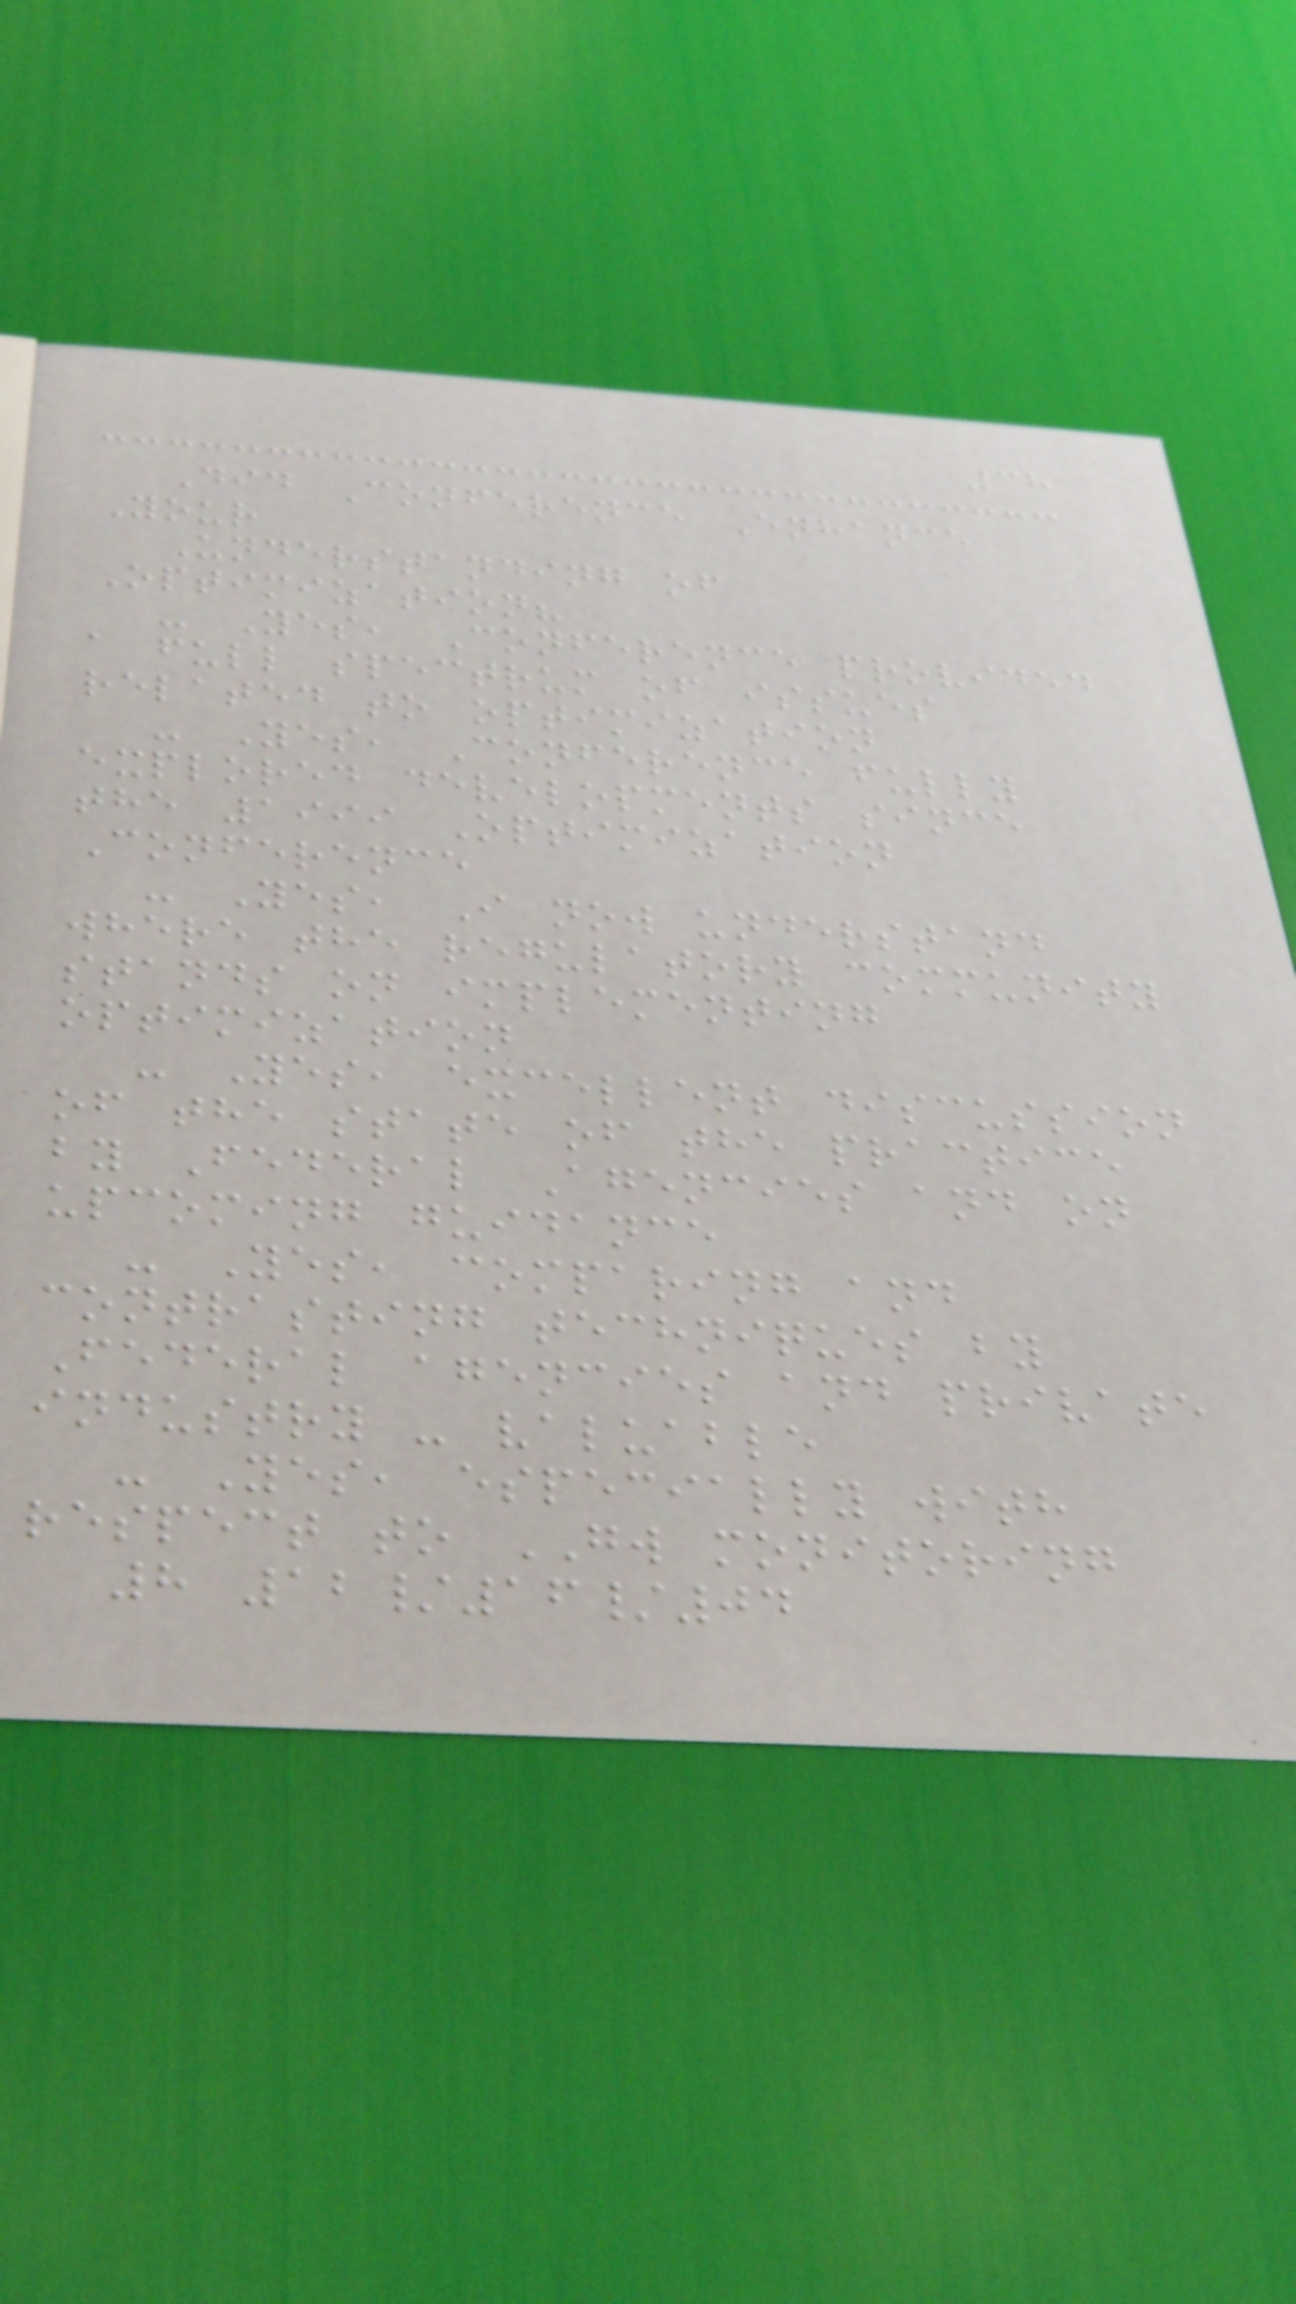38
Did Conference Enhance
Your
Understanding of
Optimization?
- Yes, Conference provided
a full spectrum of issues
related to optimization
- Yes, Conference fully
explored developments since
the 1999 Optimization
Conference
- Yes, I now understand
where the regulatory community
stands on implementing
optimization
- Yes, excellent discussion
of the state of the practice
by Federal Agencies and on
upcoming guidance
- Yes, comparing and
contrasting techniques by
Federal agencies and private
industry - valuable
- Yes, especially with
respect to GW monitoring
8 12/16/04
